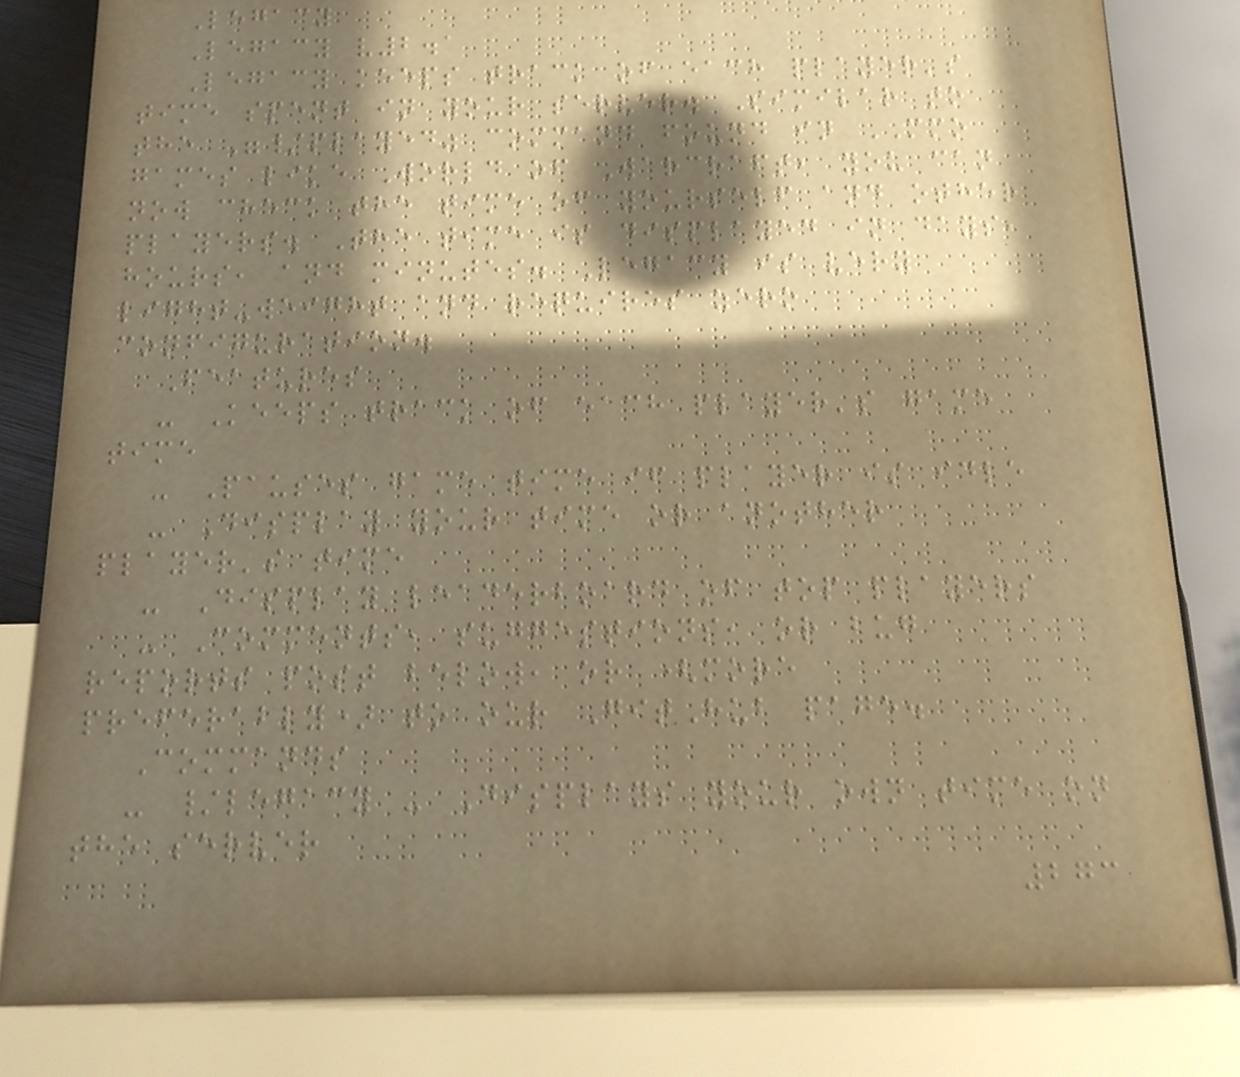Legacy
Legacy v2.1
Legacy keeps track of each player's
time spent in your server. Similar to
the "/played" command found in MMO
games like World of Warcraft, you can
now check the time of yourself and other
players. The time is displayed in days,
hours, and minutes. Legacy is very
light-weight and requires zero
configuration.
Features
- Keeps track of each player's game
time
- Pauses game time if player is idle
- Display your time or another
player's time
- Display leaderboard of top players
- Comments, suggestions, or bug
reports post below, or (more
preferably) to our GitHub page.
Commands
- /legacy - Displays your own time on
the server
273
